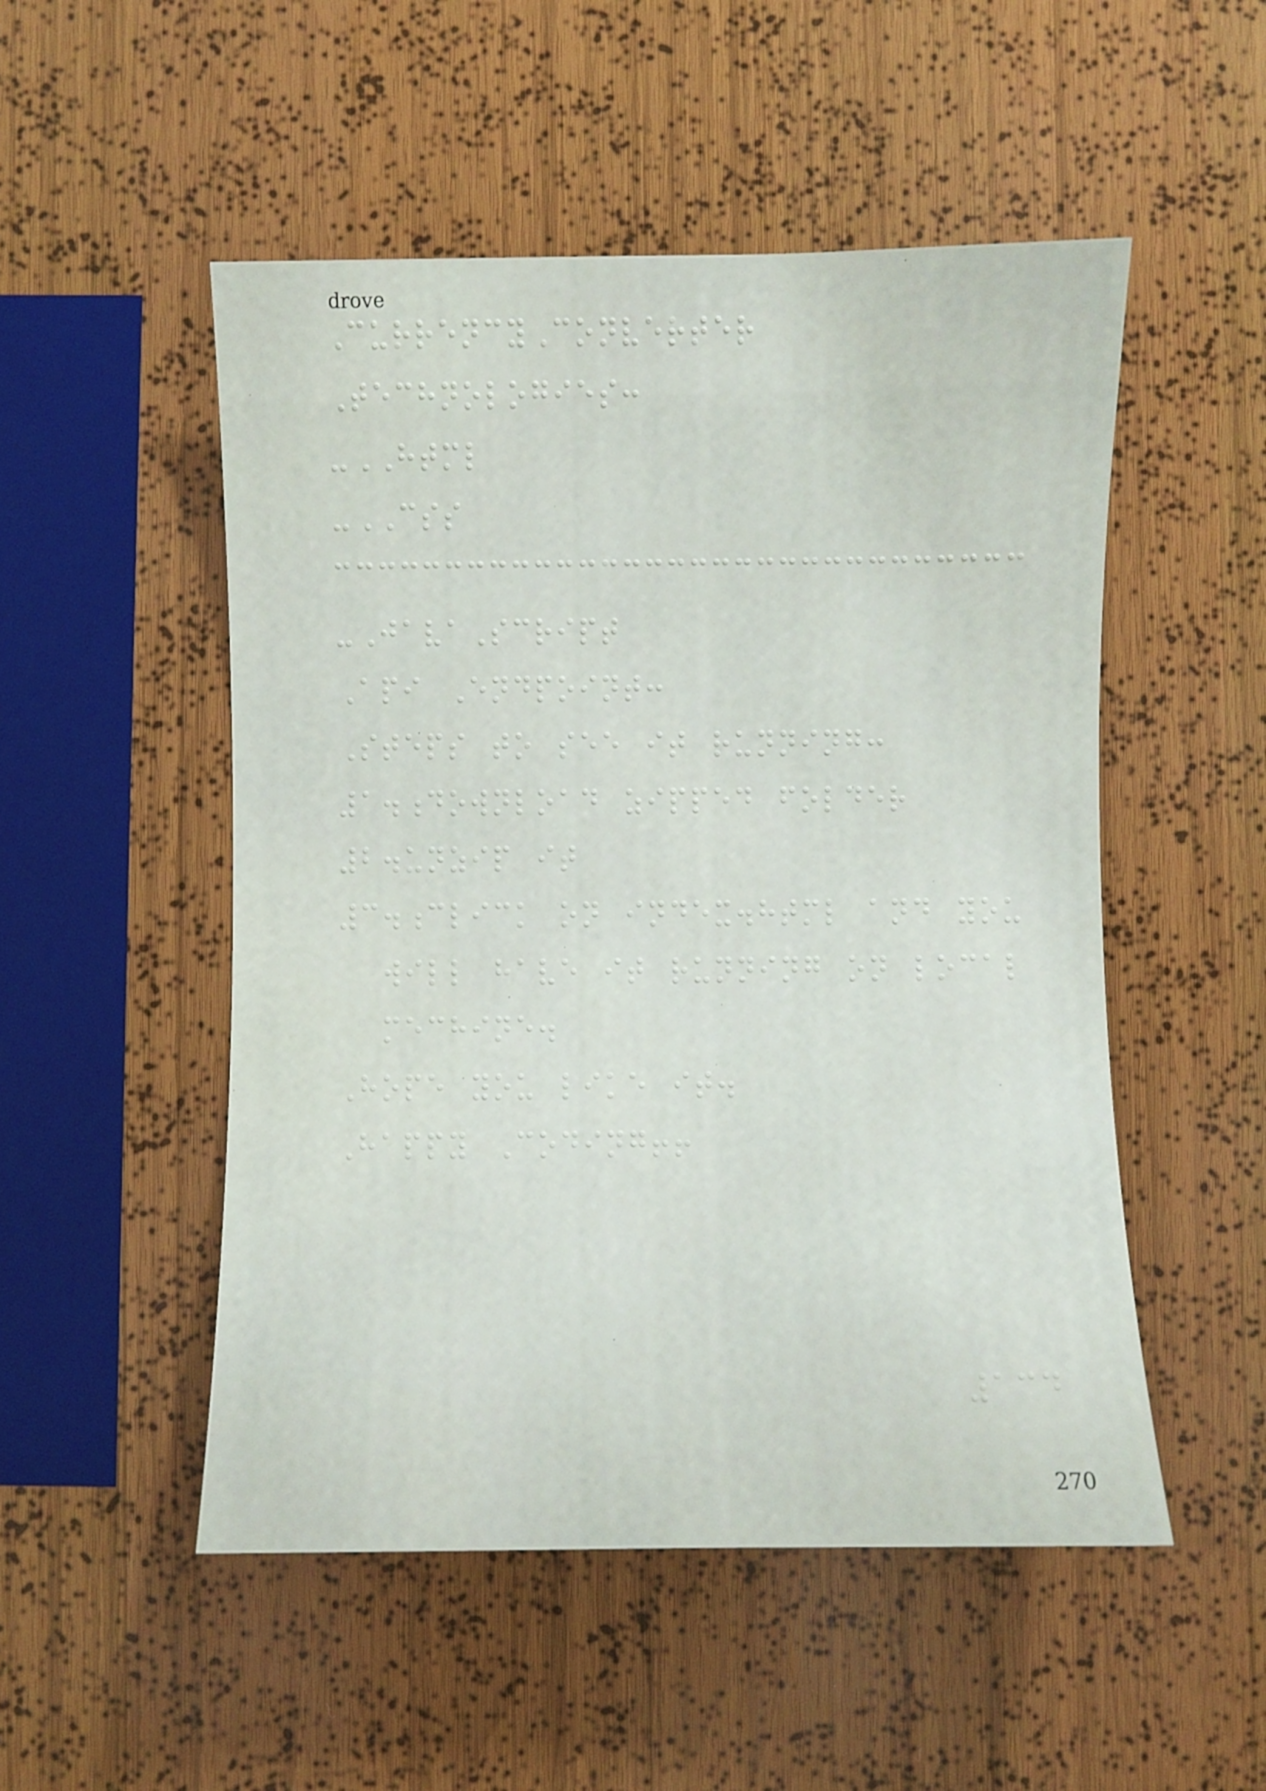CurrencyConverter
Technologies:
-HTML
-CSS
-JavaScript
Api Endpoint:
Steps to see it running:
1.download zipped folder
2.unzip it
3.click on index.html and you
will have it running on local
mechine.
Hope you like it.
Happy Coding!!
134
